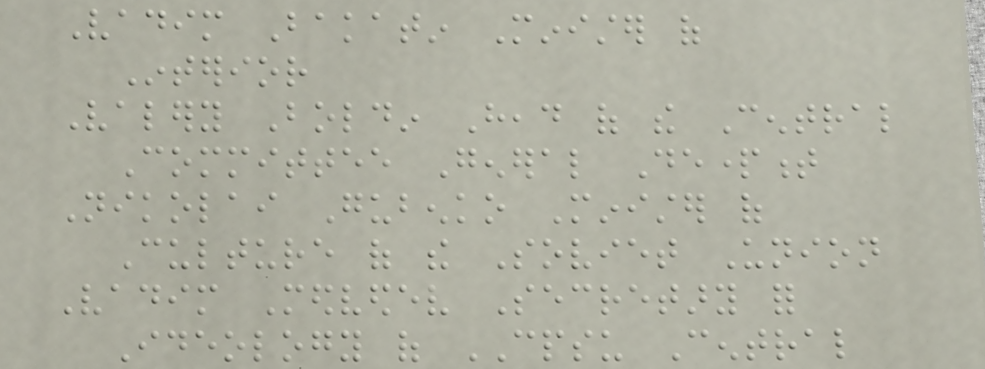Vadim Bakatin Minister of
Interior
Valery Boldin Head of the Central
Committee General Department
Nikolai Gubenko Minister of
Culture of the Soviet Union
Vadim Medvedev Secretary for
Ideology of CPSU Central
